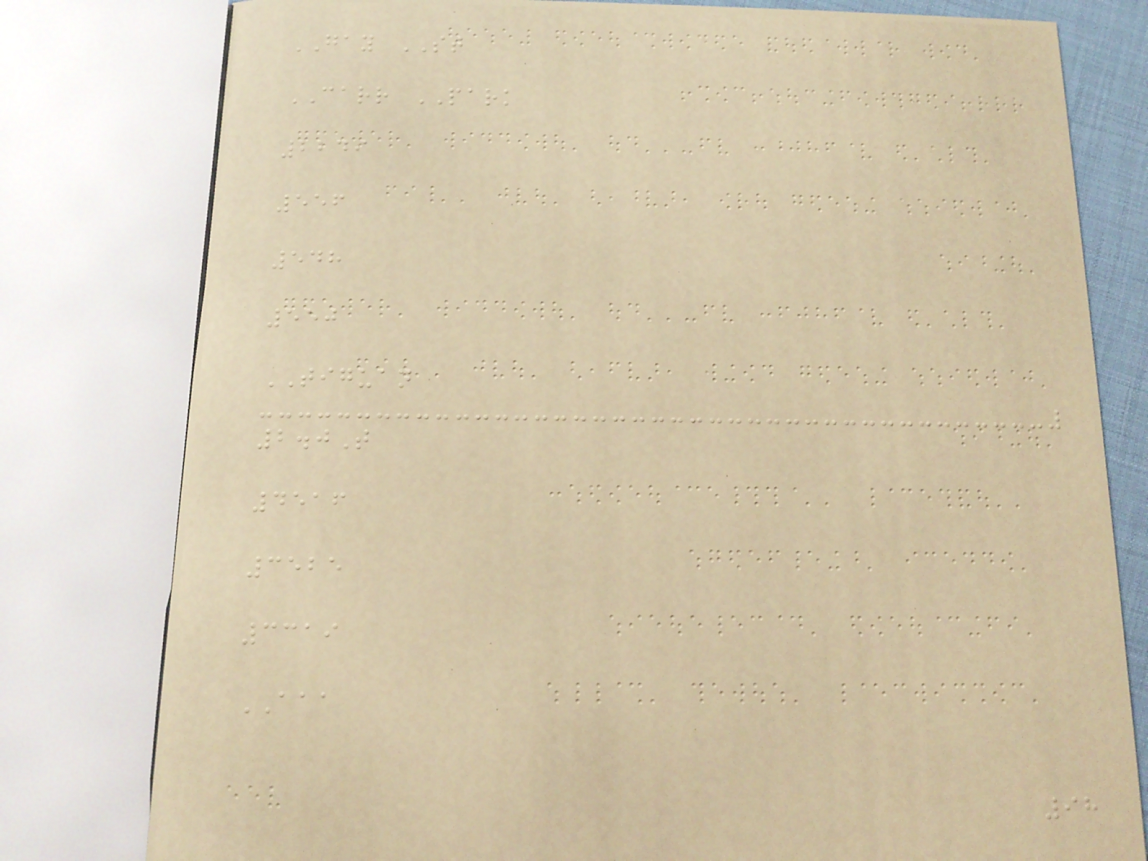GAY ST
CARR PARK
2249
556
548
550
TIGUAN
2.0T
4516
3525
3319
AAA
98
